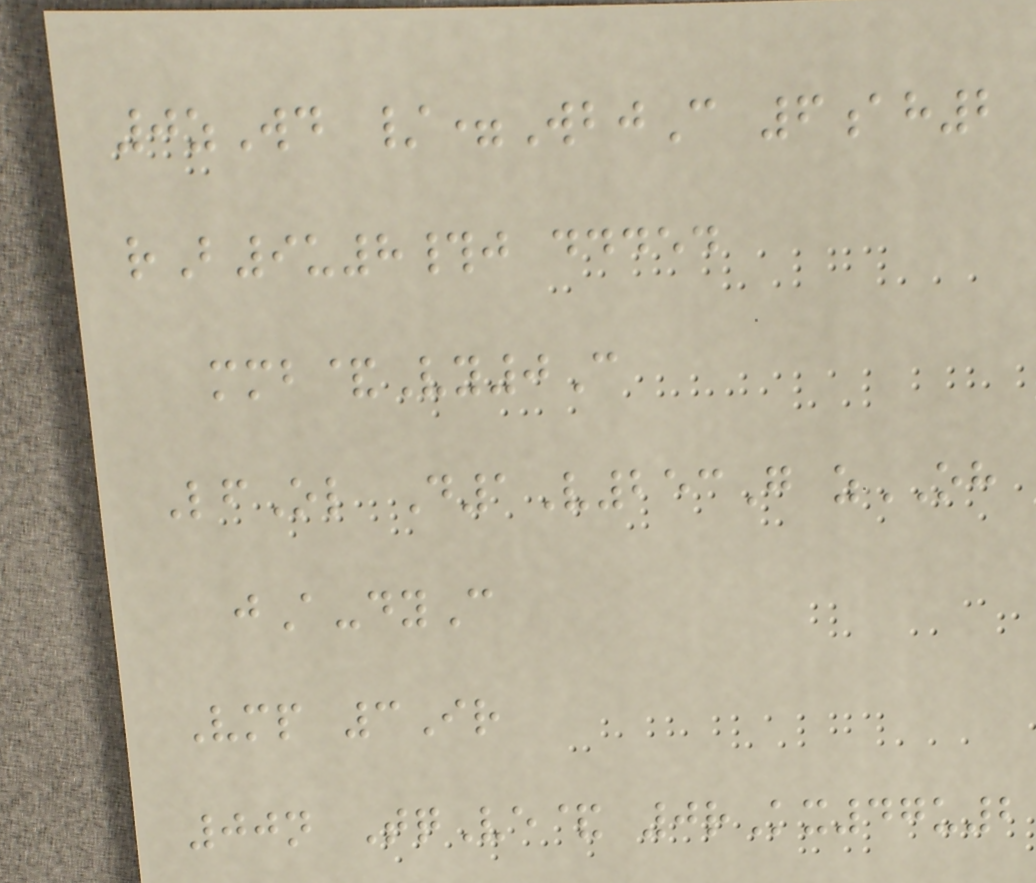0zWd /=WbjC 6ah2
rB9u8#j ddded
mmb&Vy0C
LfOl D1V253G zOH
jA-dyC
Vmp 3Ir
00n TqVe& 0rKx47u2
